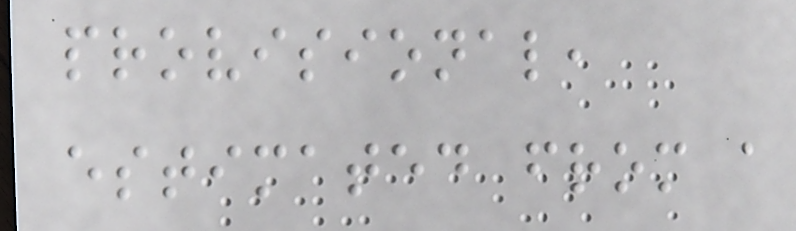provisional,
estimated from a
